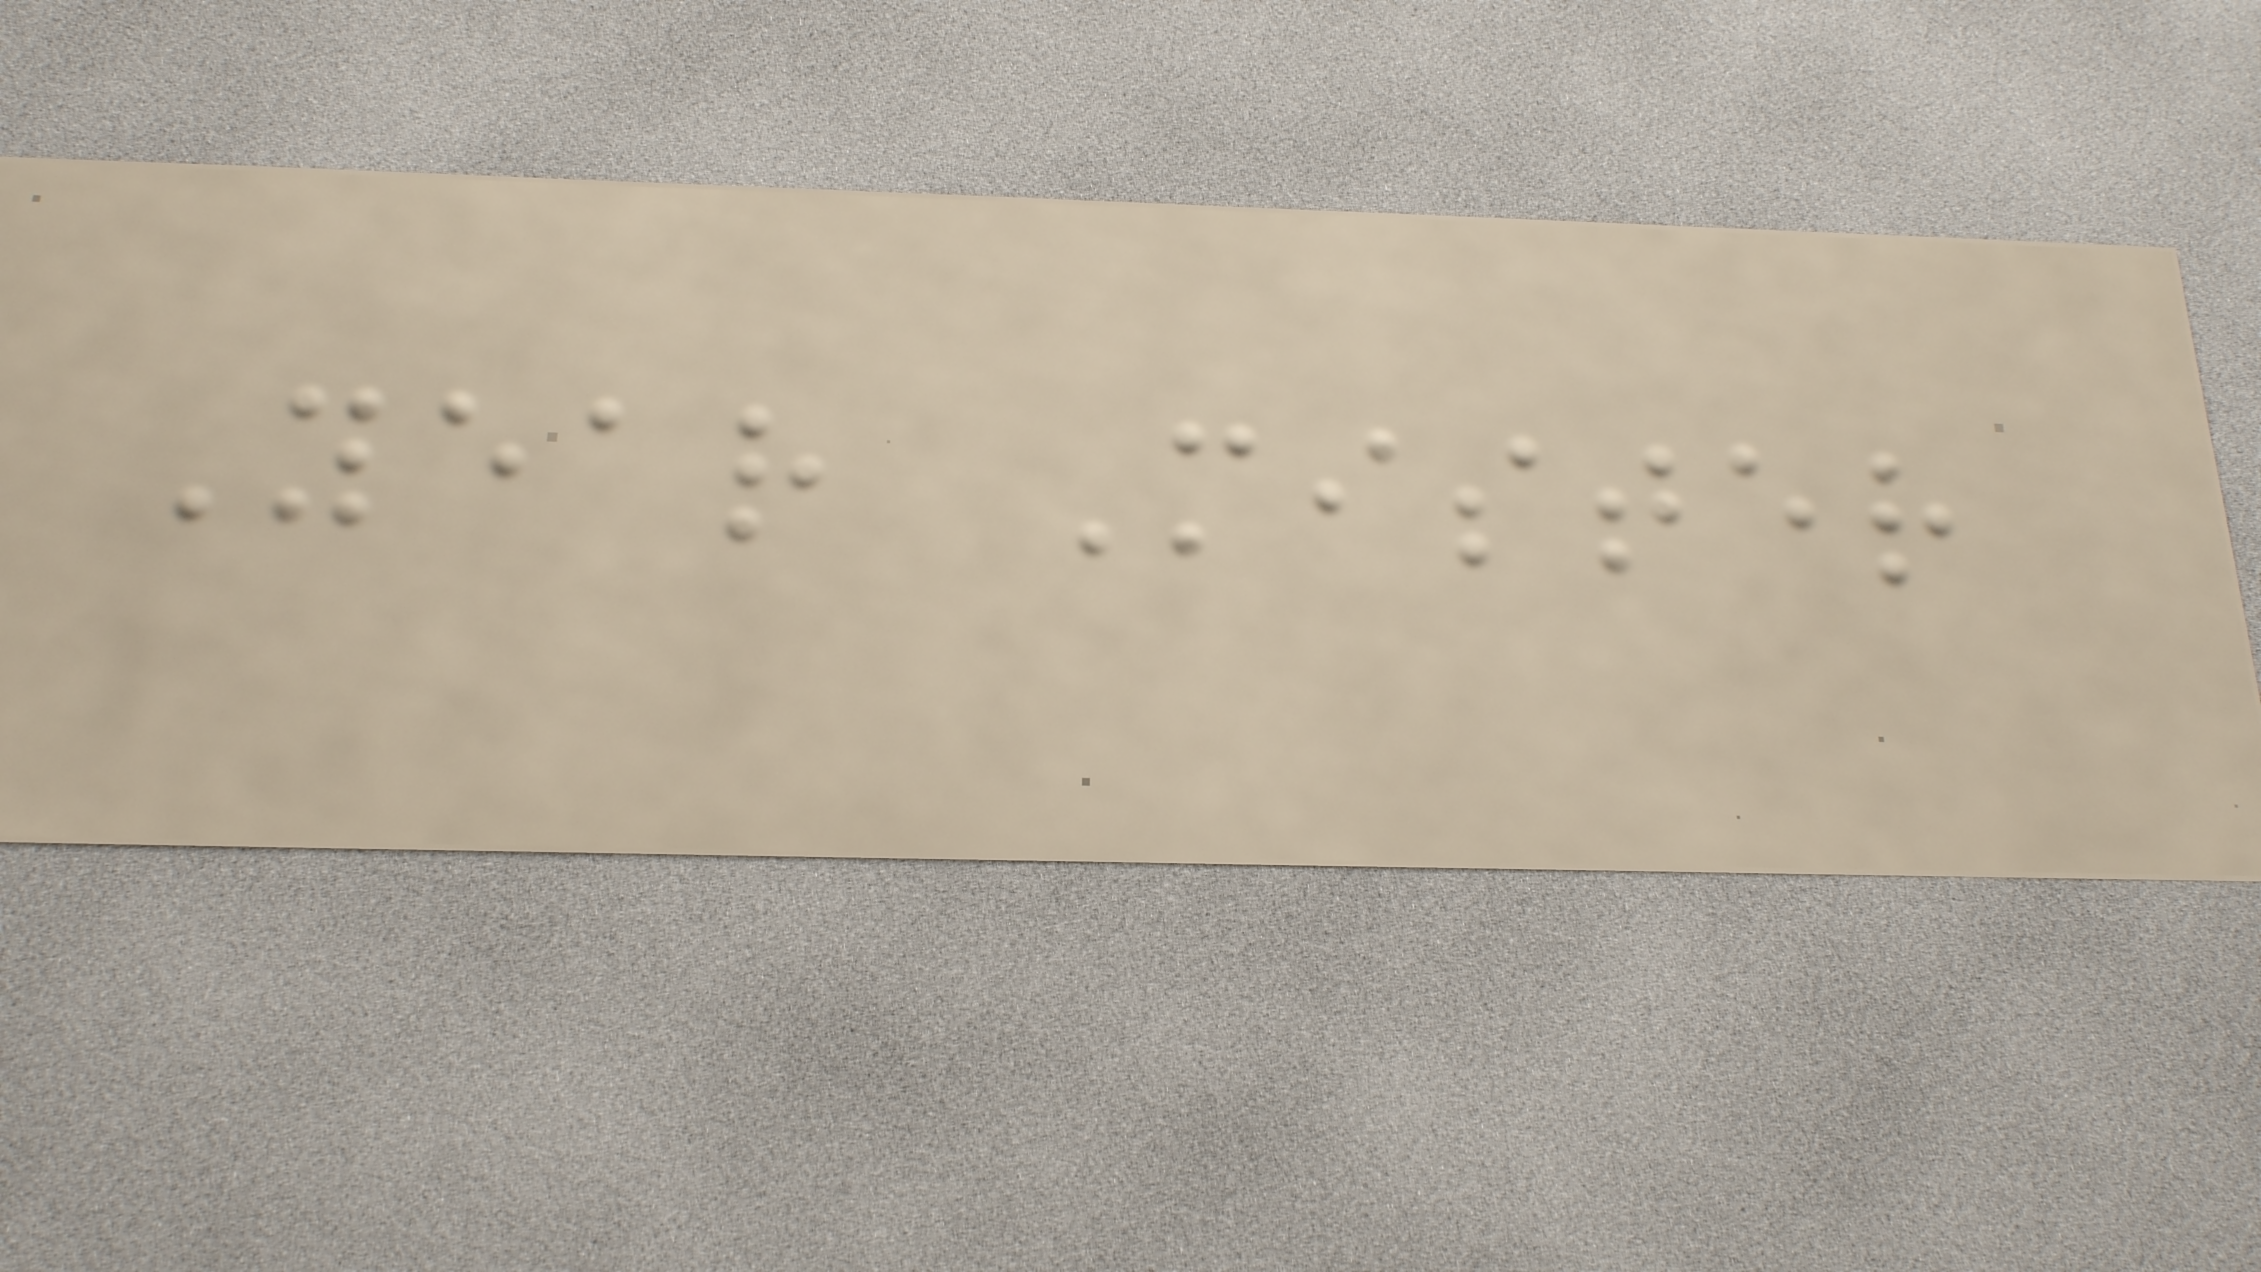Year Mister
